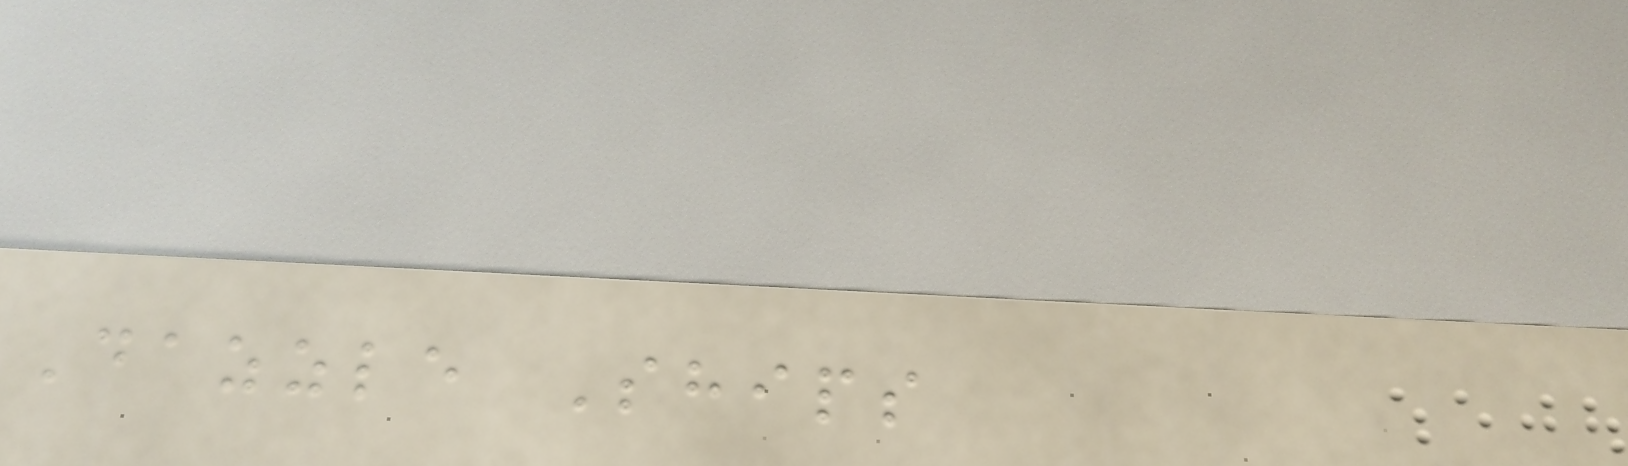Dazzle Ships
